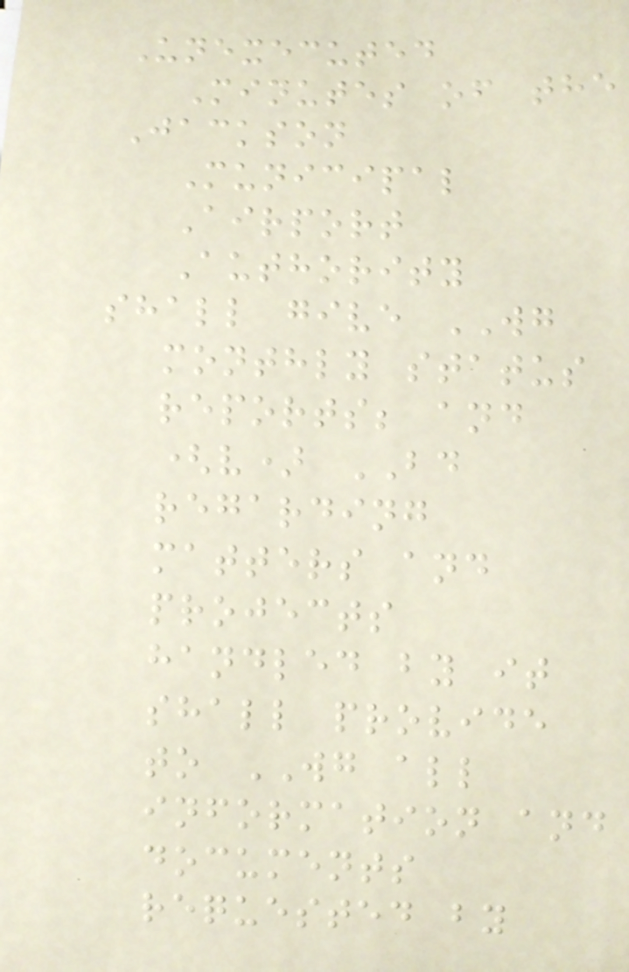Unexecuted
Minutes of the
Jackson
Municipal
Airport
Authority
shall give WG
monthly status
reports; and
(v) BD
regarding
matters and
projects
handled by it
shall provide
to WG all
information and
documents
requested by
